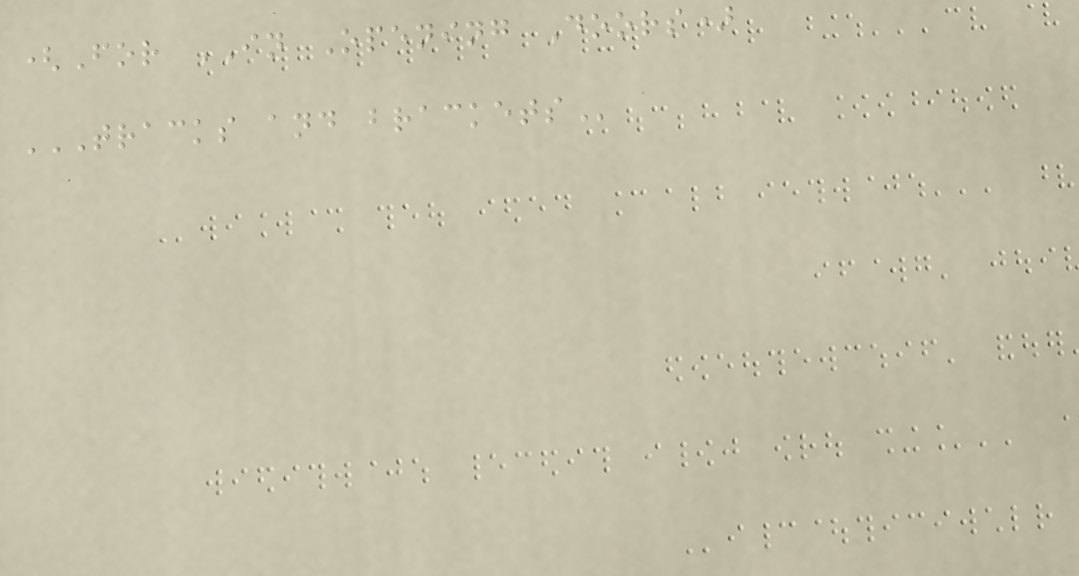(For IN Opening Doors)
TRACKS AND BRACKETS
